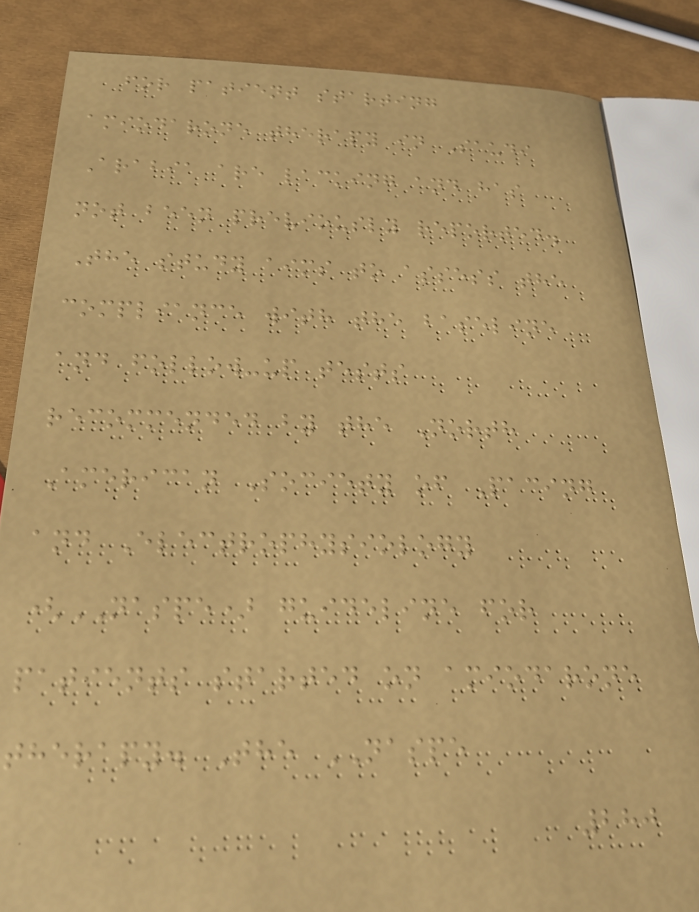for patient starting
amiodarone therapy in Saudi
Arabia are lacking and has
not been previously reported.
The study aims to assess the
compliance with the baseline
and follow-up tests
recommended by the North
American Society of Pacing
and Electrophysiology
(NASPE) guideline for
patients started on amiodarone
therapy. The NASPE
280
